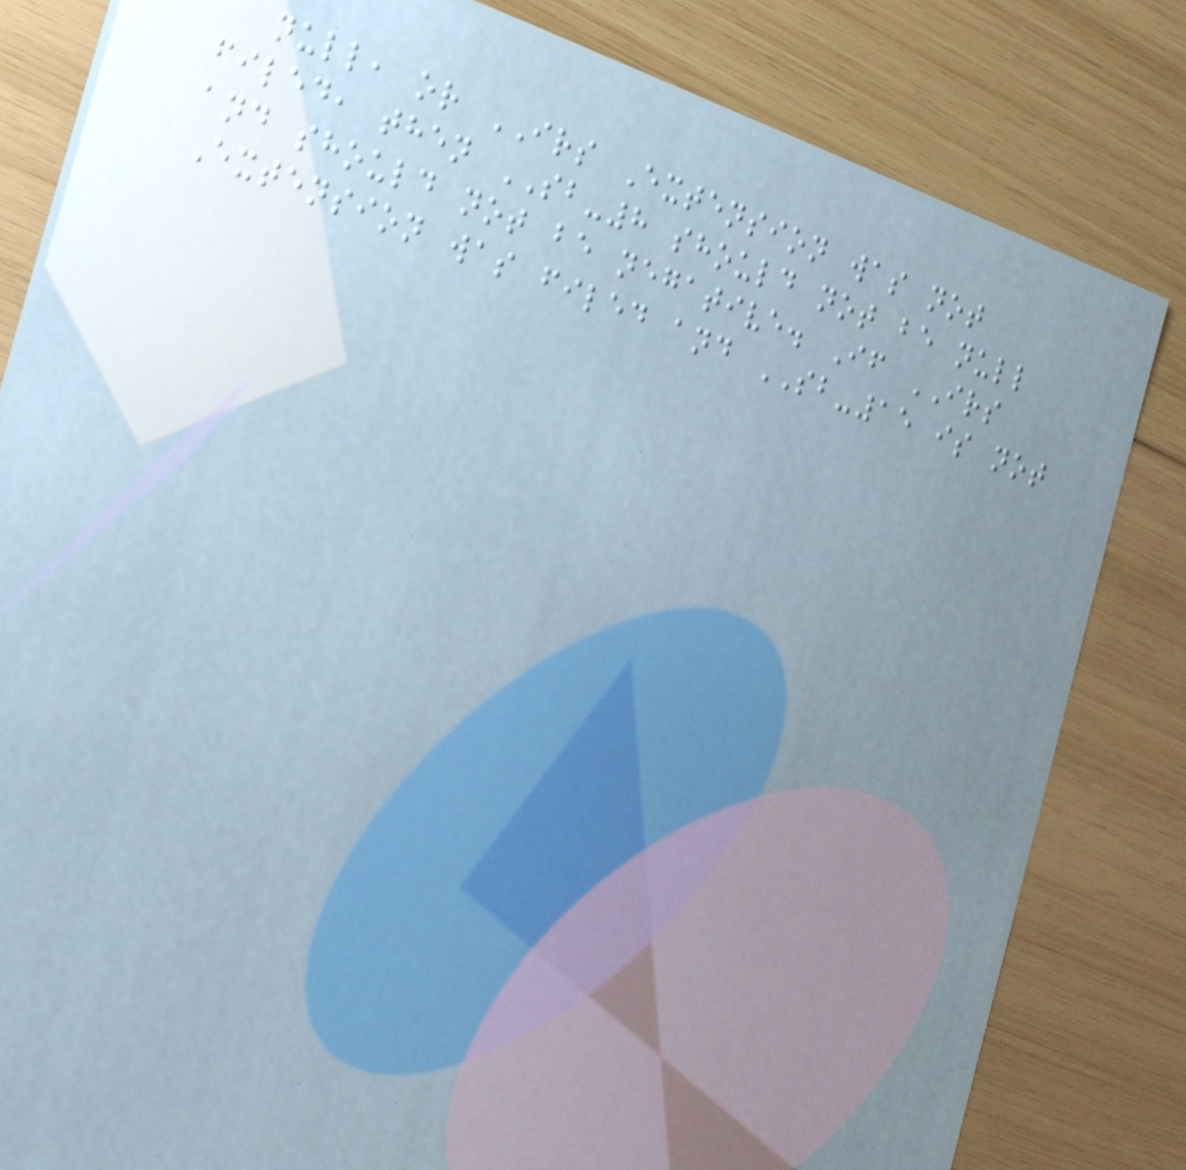null, or IRS Extension was not
filed, then SB-8 should not be null
and should not be negative. If IRS
Extension was filed and SB-15 is not
